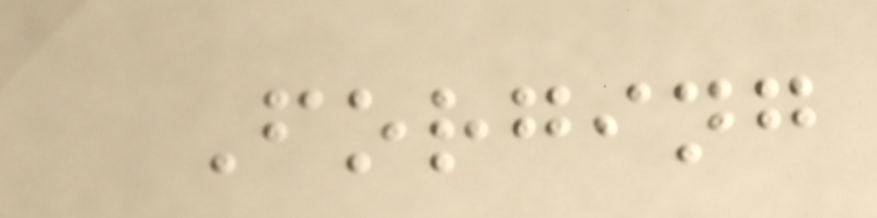Forging
